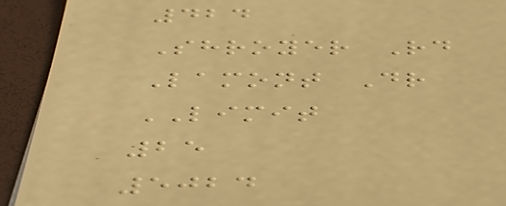424
Shroyer Rd
Lamont Dr
LIMIT
25
5024
